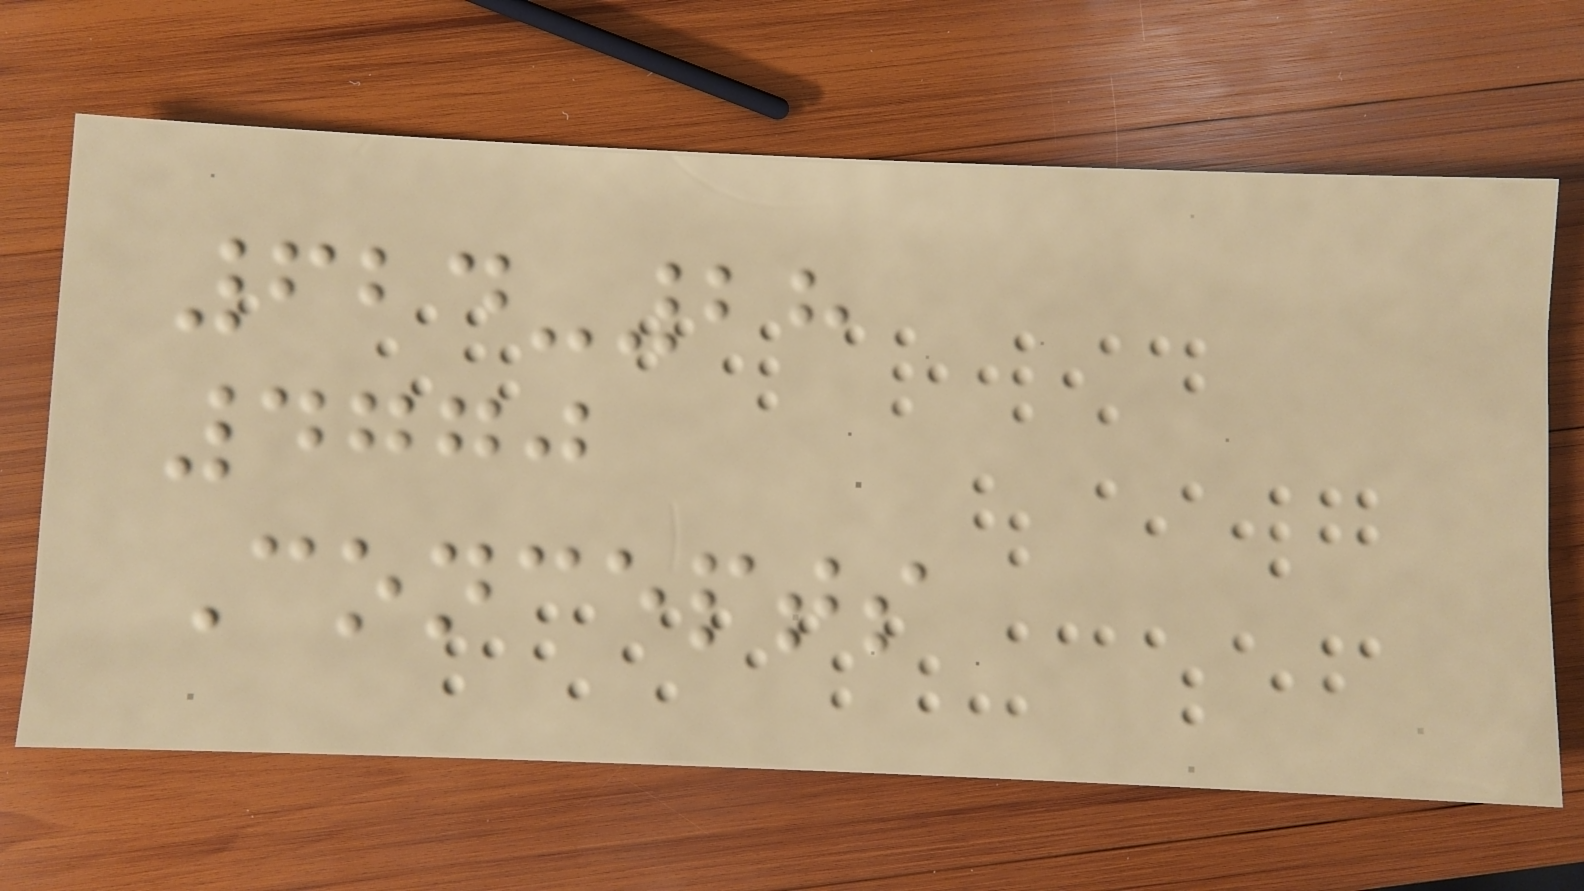624-28
4770
Concepts
